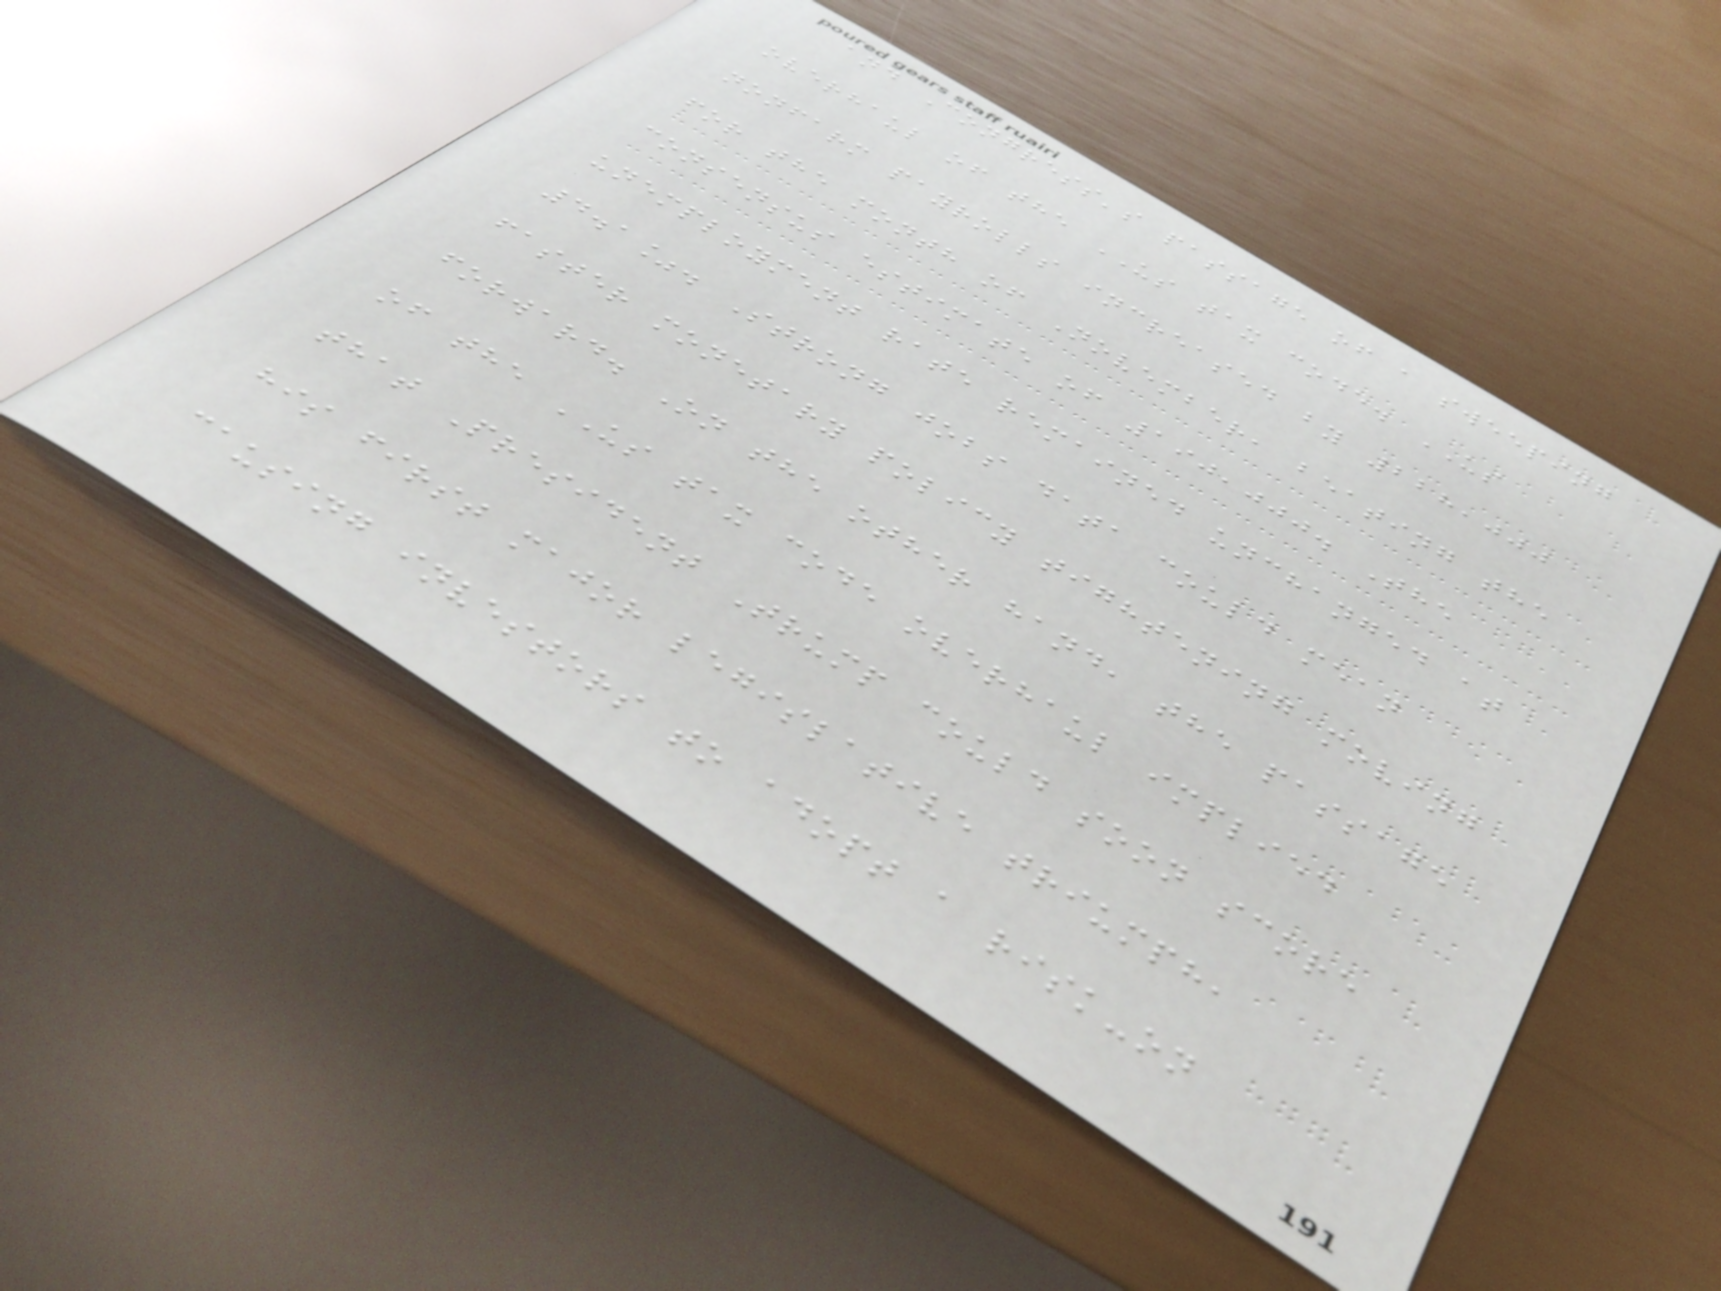and Congress's passage of a sweeping
overhaul of the US tax code. US
nonfarm payrolls increased by 228,000
for the month of November, beating the
consensus estimate of 190,000. The
unemployment rate remained unchanged at
4.1%. Strong jobs data could mean
faster monetary policy tightening moving
forward. On the other hand, the passage
of the US tax code overhaul implied
that President Trump could soon score
his first major legislative triumph,
causing investors to adopt a risk-on
